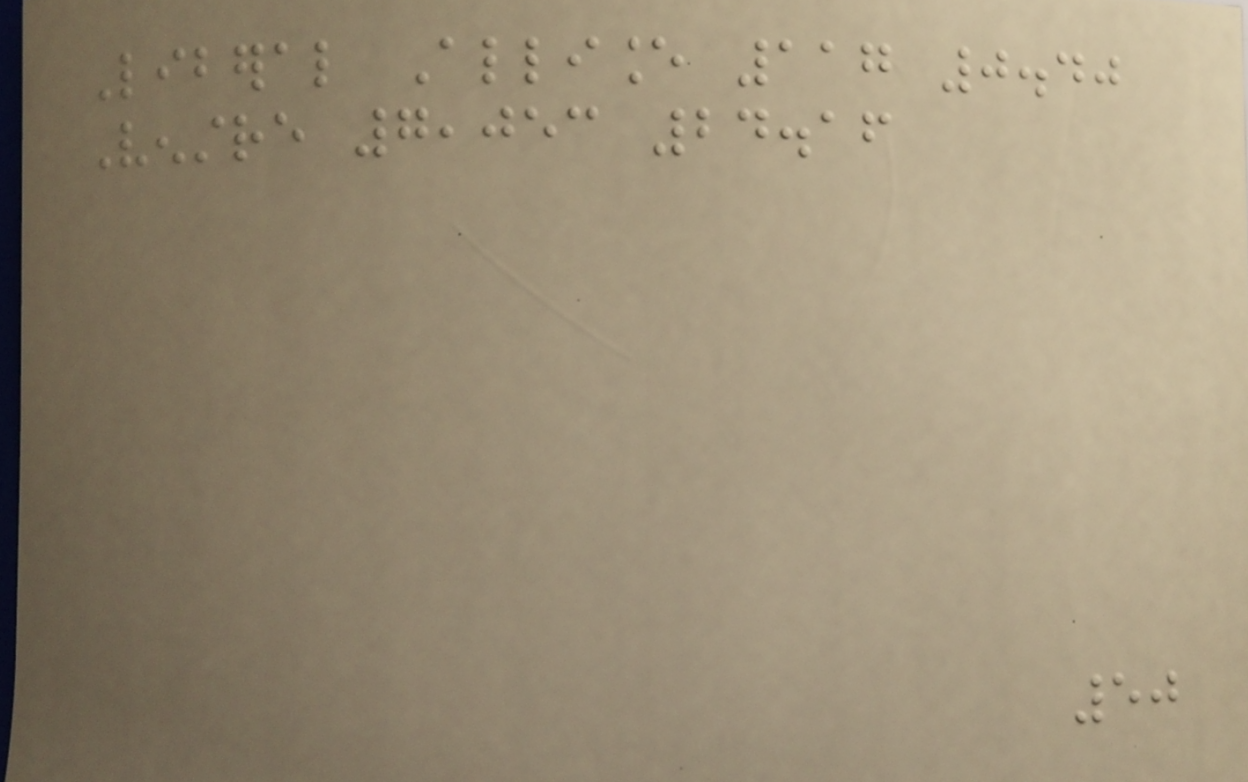Liberal Alliance 117 0.40
Venstre 7,053 24.16
50
